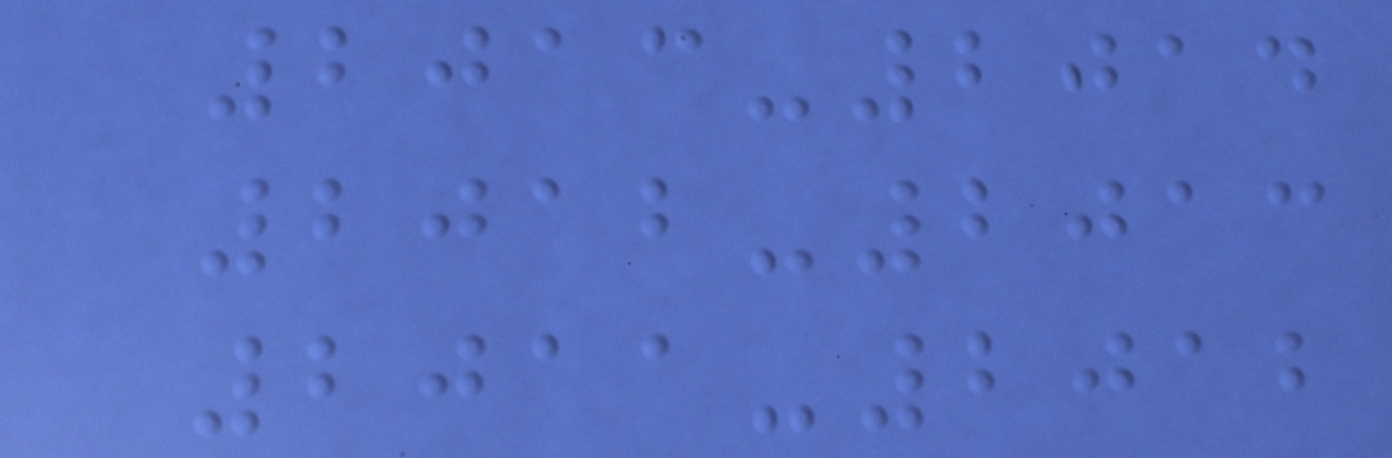2013-2014
2012-2013
2011-2012
